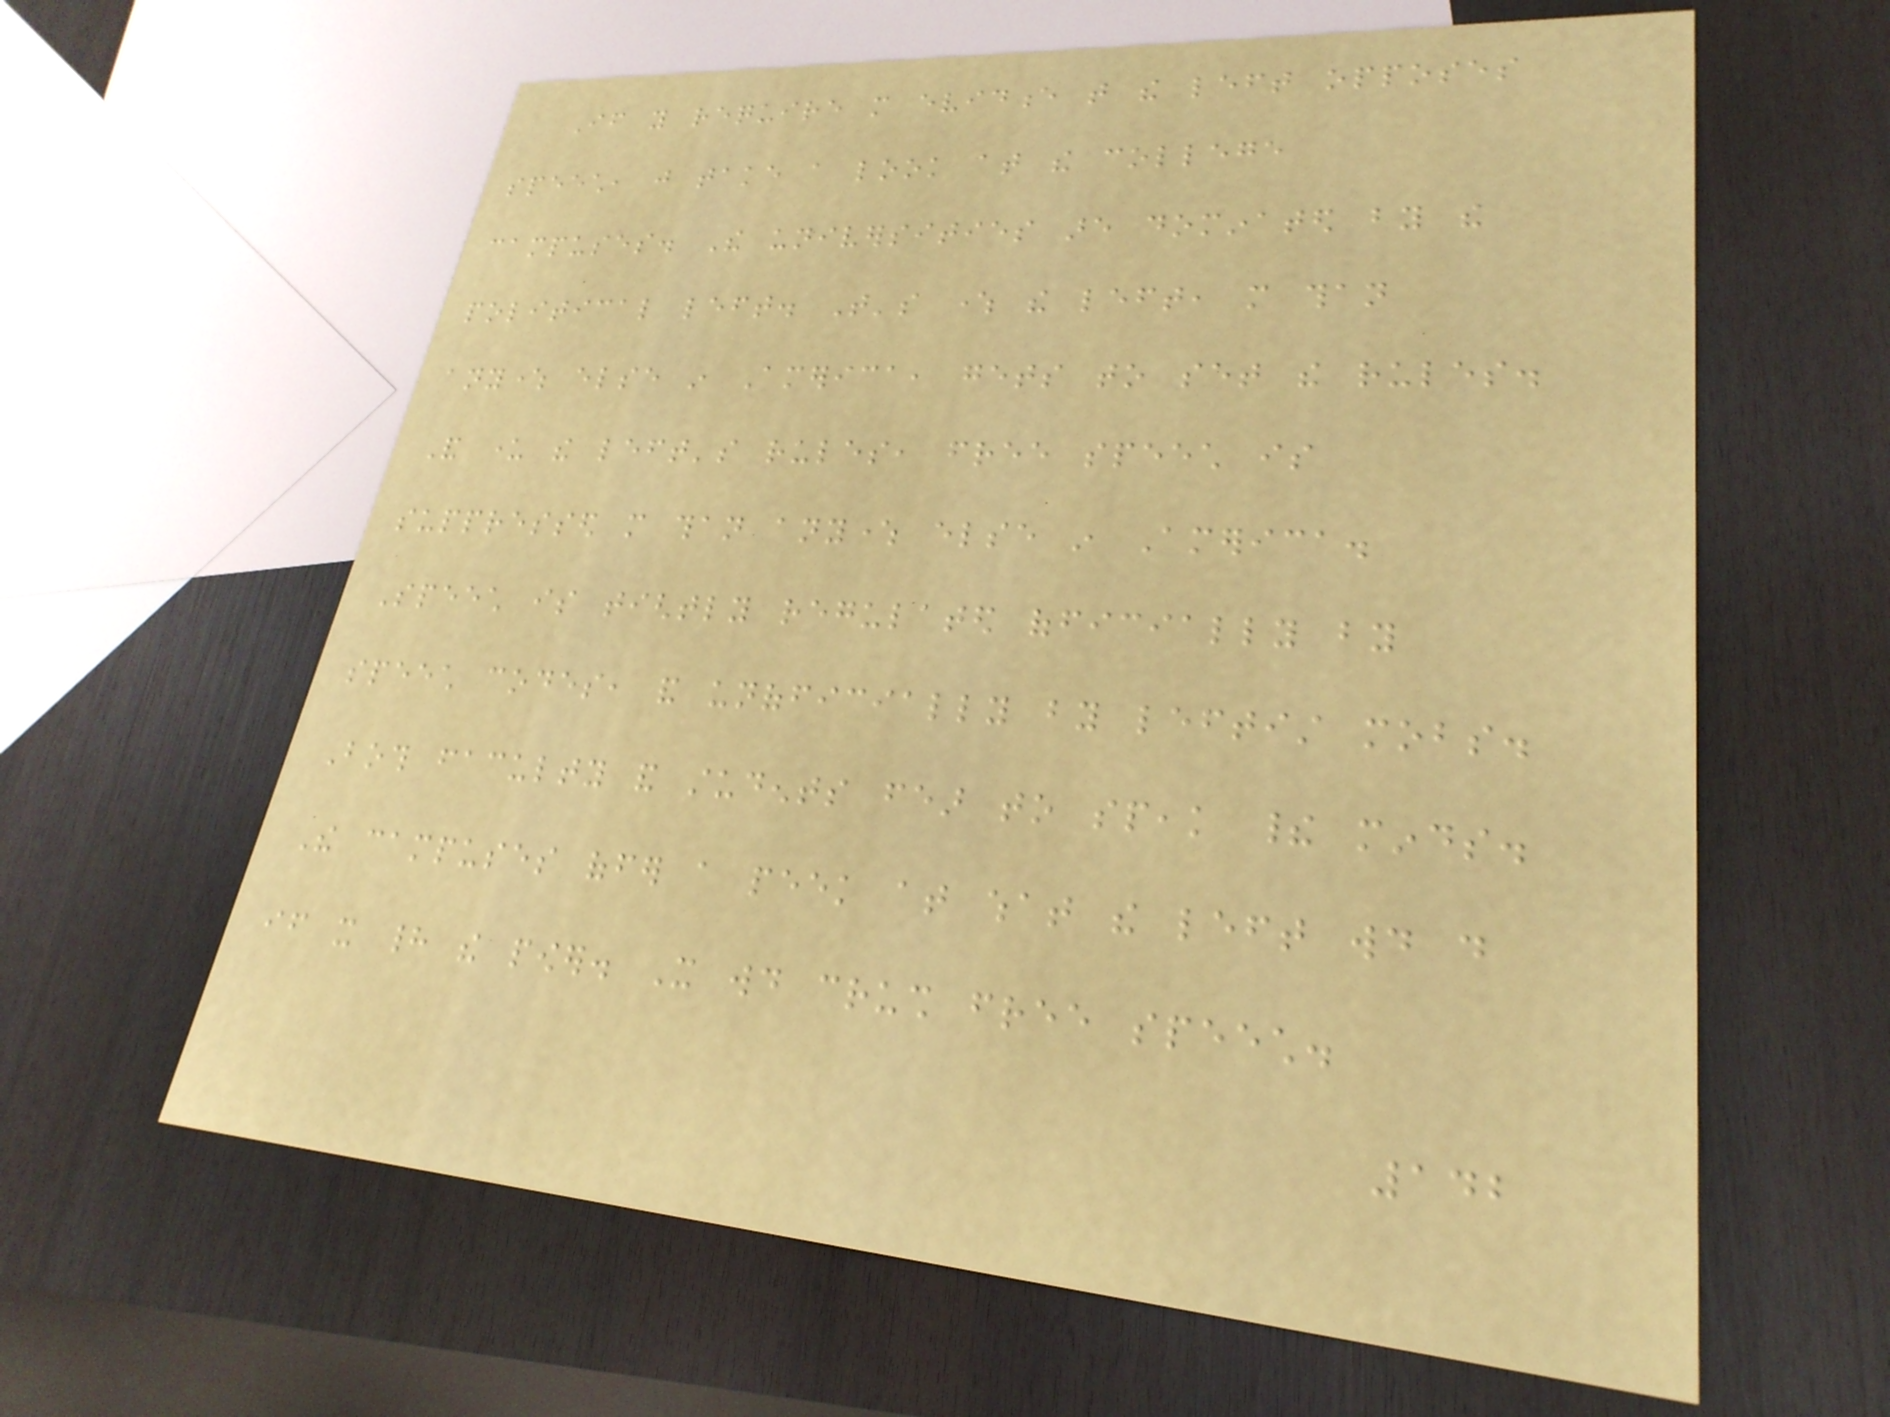If you require more evidence that the left opposes
speech, just take a look at the college
campuses. The universities are dominated by the
political left. That's where the left, more than
anywhere else in America, gets to set the rules.
And under the left's rules, free speech is
suppressed more than anywhere else in America.
Speech is tightly regulated officially by
speech codes, and unofficially by leftist mobs.
Both faculty and students fear to speak their minds.
The campuses offer a peek at what the left would do
if it had the power. It would crush free speech.
142
